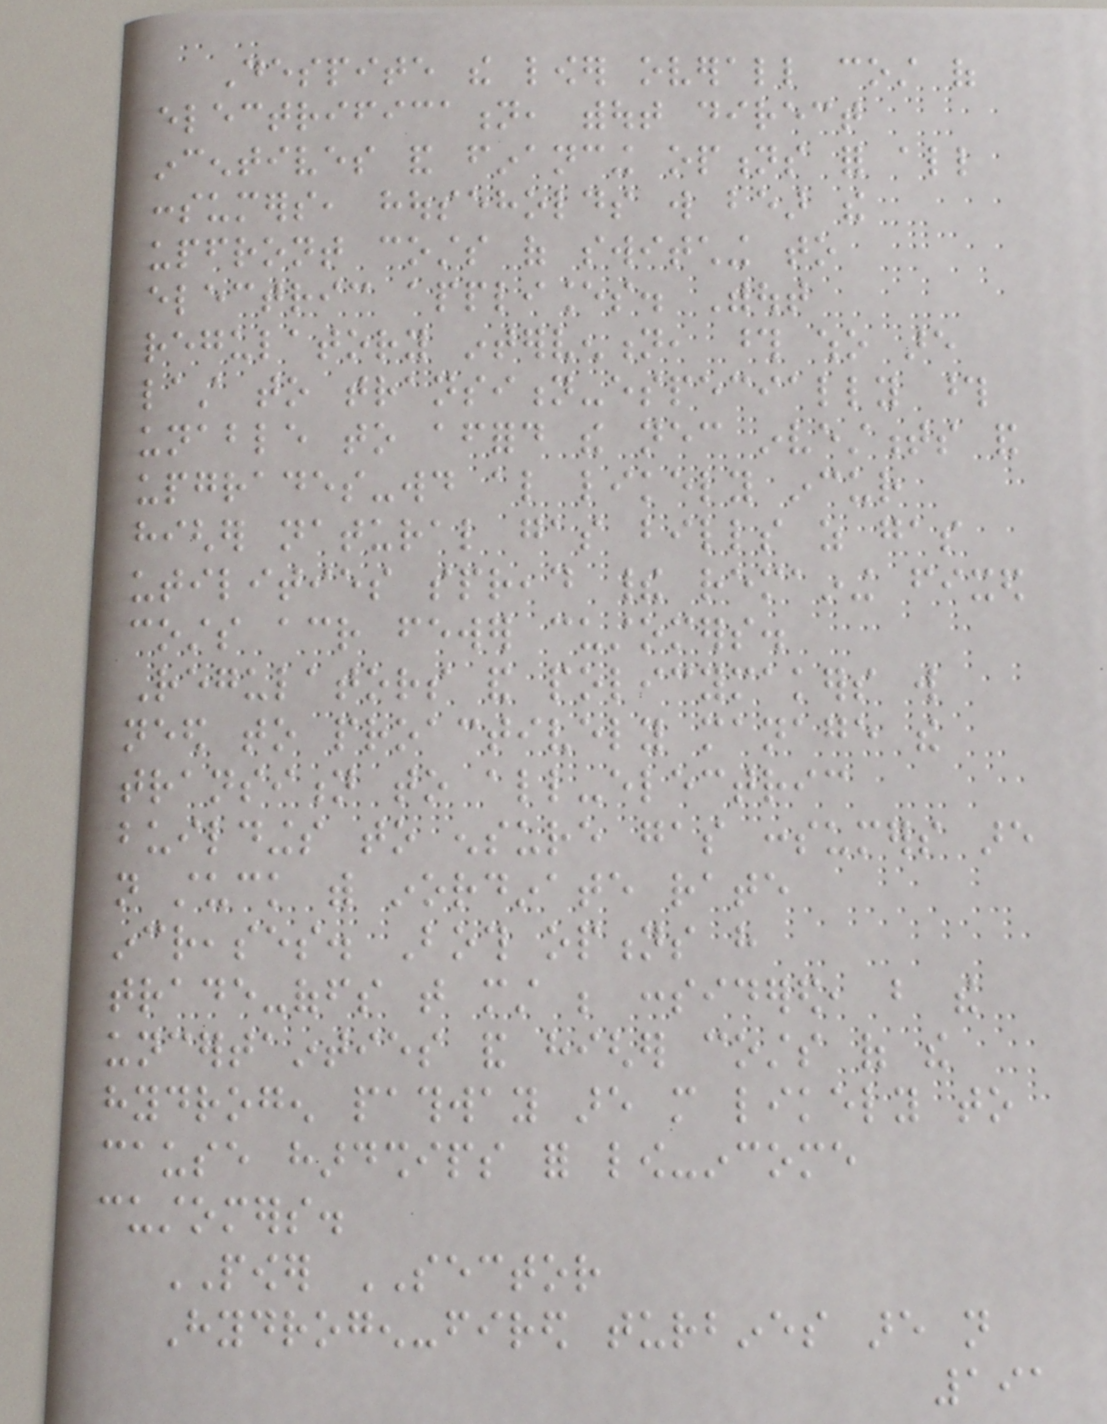Despite the lower overall cost of
electrification, without direct
incentives and financing options for all
consumers, households will bear the
upfront costs of switching to
electric appliances. Without
regulatory intervention, those who are
last to transition-especially those
unable to afford the necessary investments and
upgrades-would also likely incur
higher natural gas bills as gas
utilities spread their remaining fixed
costs across fewer customers.
Regulators and policymakers will
need to proactively manage the
transition to all-electric
buildings to ensure gas consumers are
not stuck with inordinate rate
increases. Both options have
trade-offs that must be considered, but the
uncertainties and higher costs of the
hydrogen pathway are more likely to
cause hardships for low-income
customers.
POWER SECTOR
Hydrogen-fired turbines are not
191
